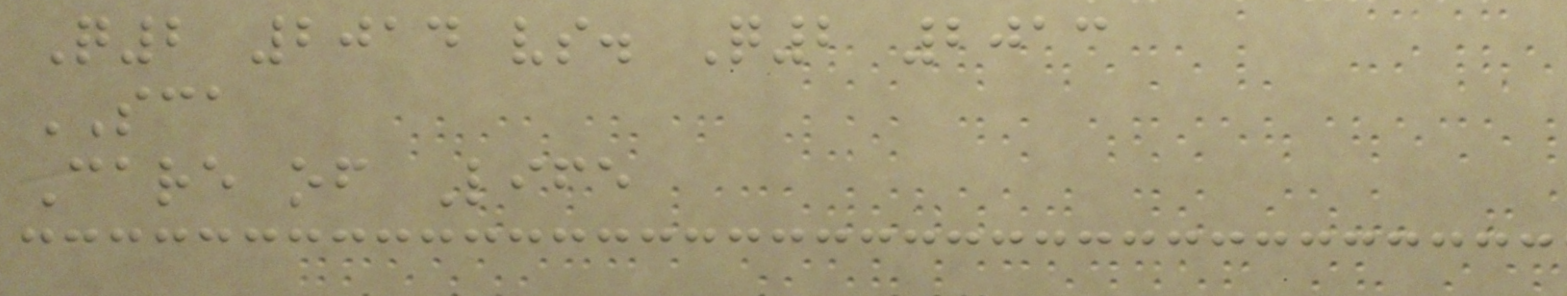Q2 2014 vs. Q2 2013
SCA
Care of Life
